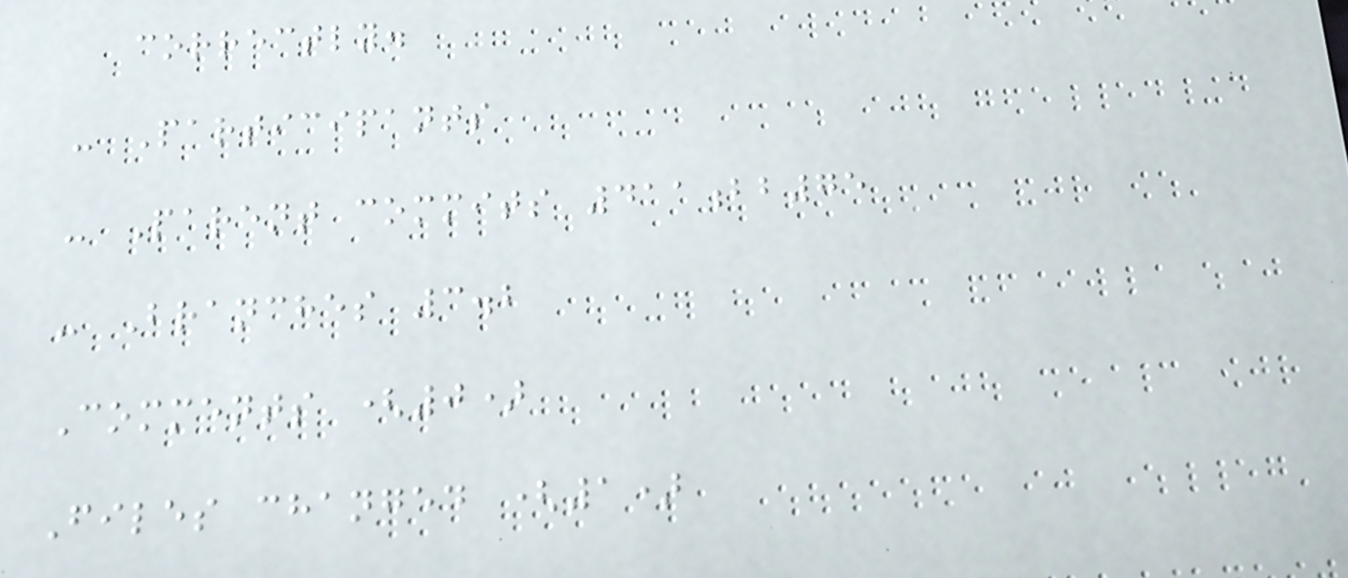correctly.
- Participants
- Parent commits 411bb75
- Branches 3.2
Comments (0)
Files changed (1)
